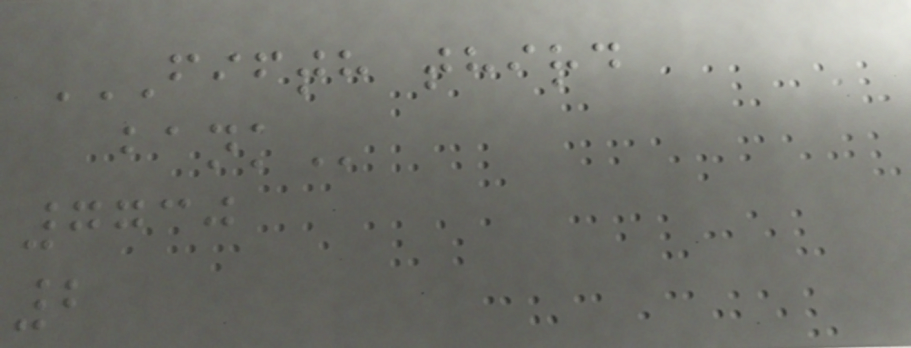FIFTH THIRD
BANK
7730
2
